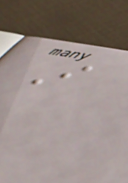I
